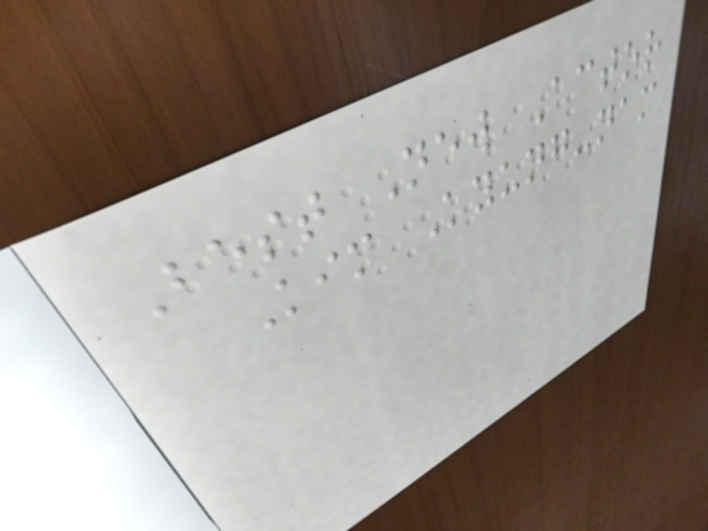Best New Actor
Kim Kyung-nam
